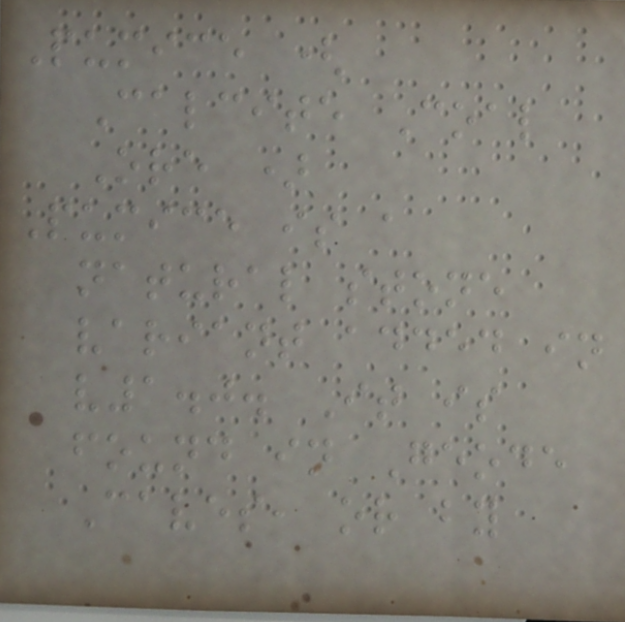Pumice (
Calcite Coal
Ore )
Pumice is a
natural stone
variant added in
v1.0. It is
found in Geode
Caves, or by
